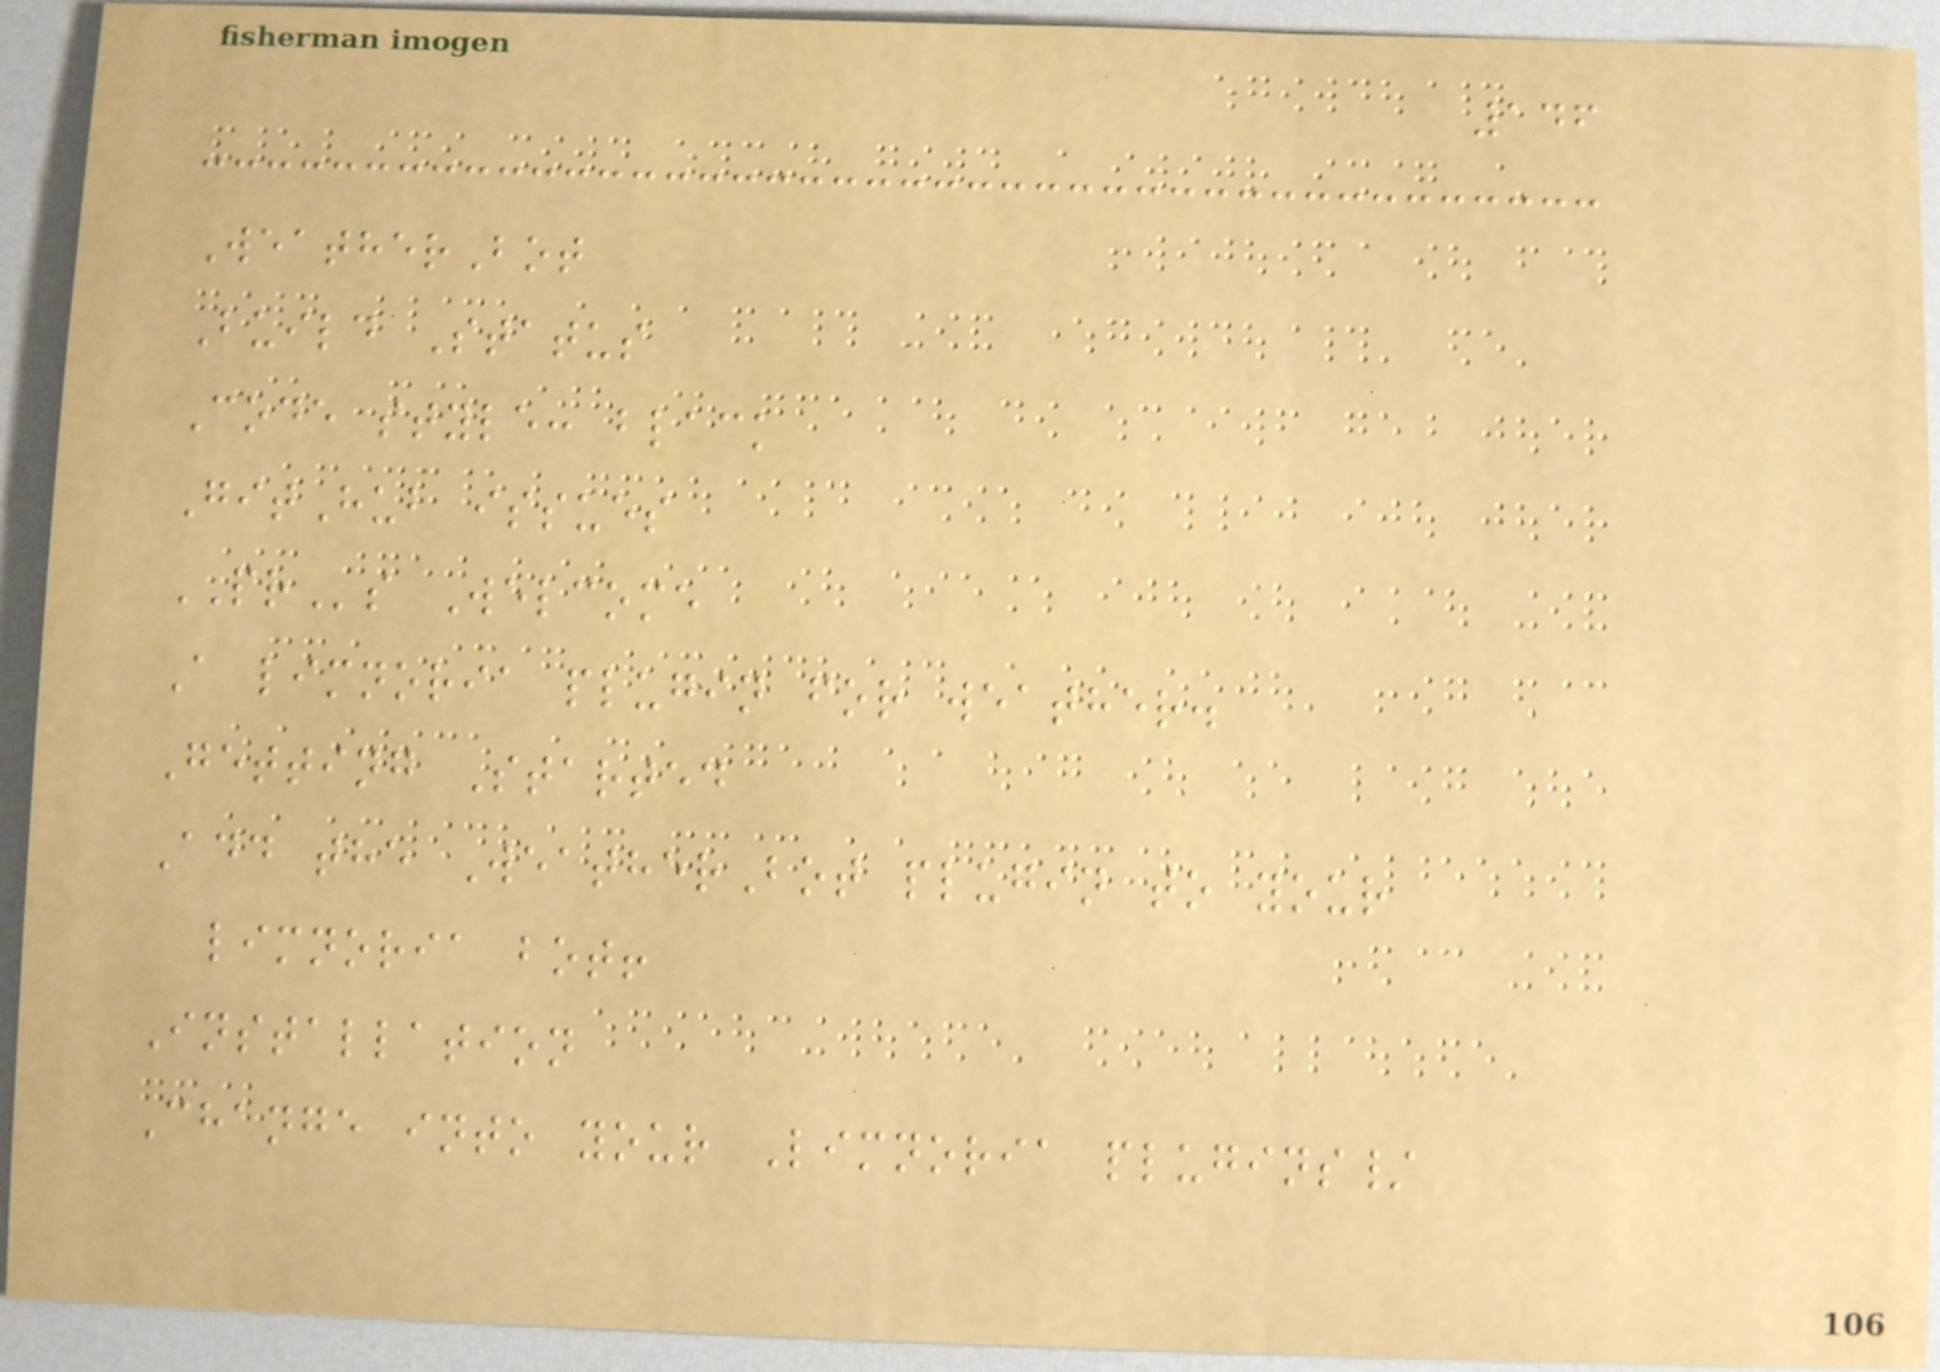146
WeatherBot
Build Status
Code style: black
GitHub issues
PRs Welcome
A limnoria plugin for weather.
Getting Started
Add the WeatherBot plugin to your
limnoria bot!
Installation
Change into your Limnoria plugins/
